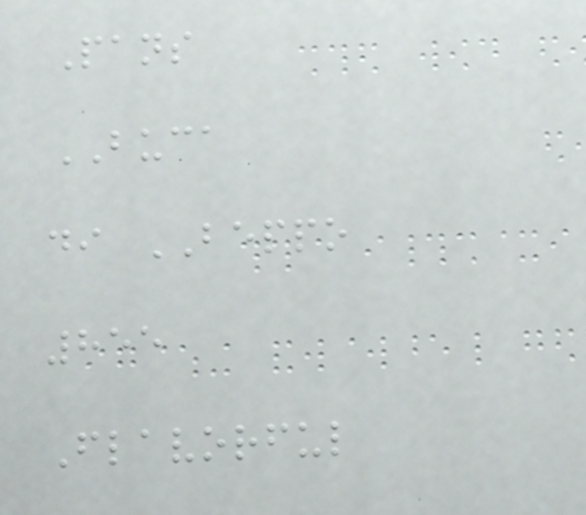Pans
BUCA
di BEPPO
855
Flavorful
